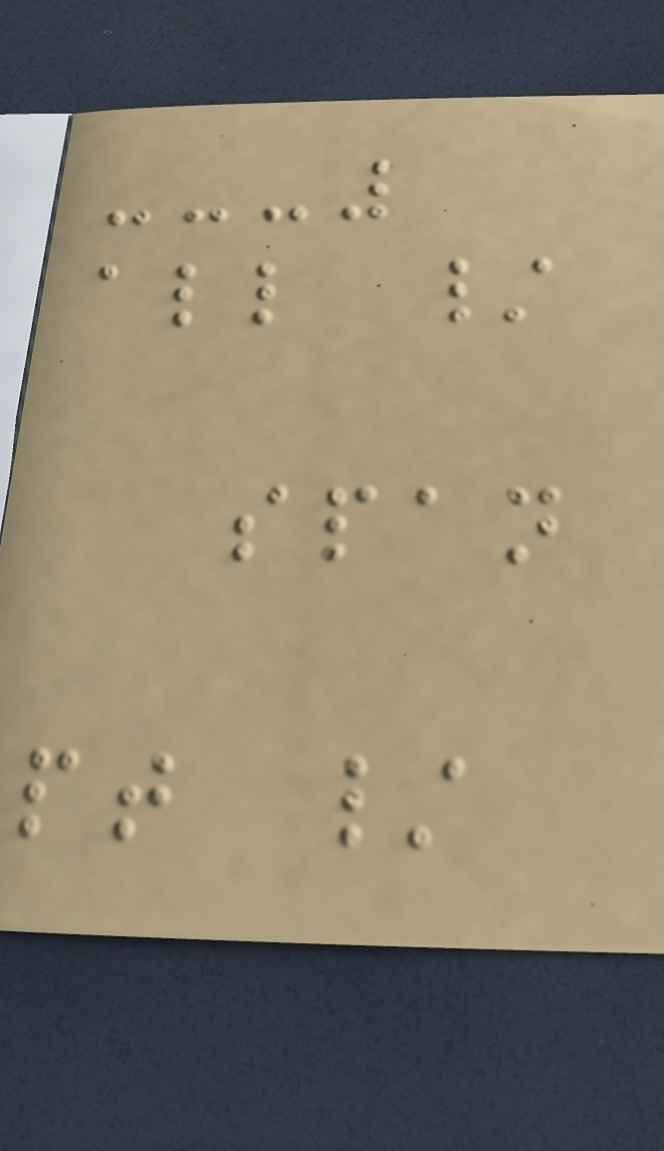all /
span
pt /
